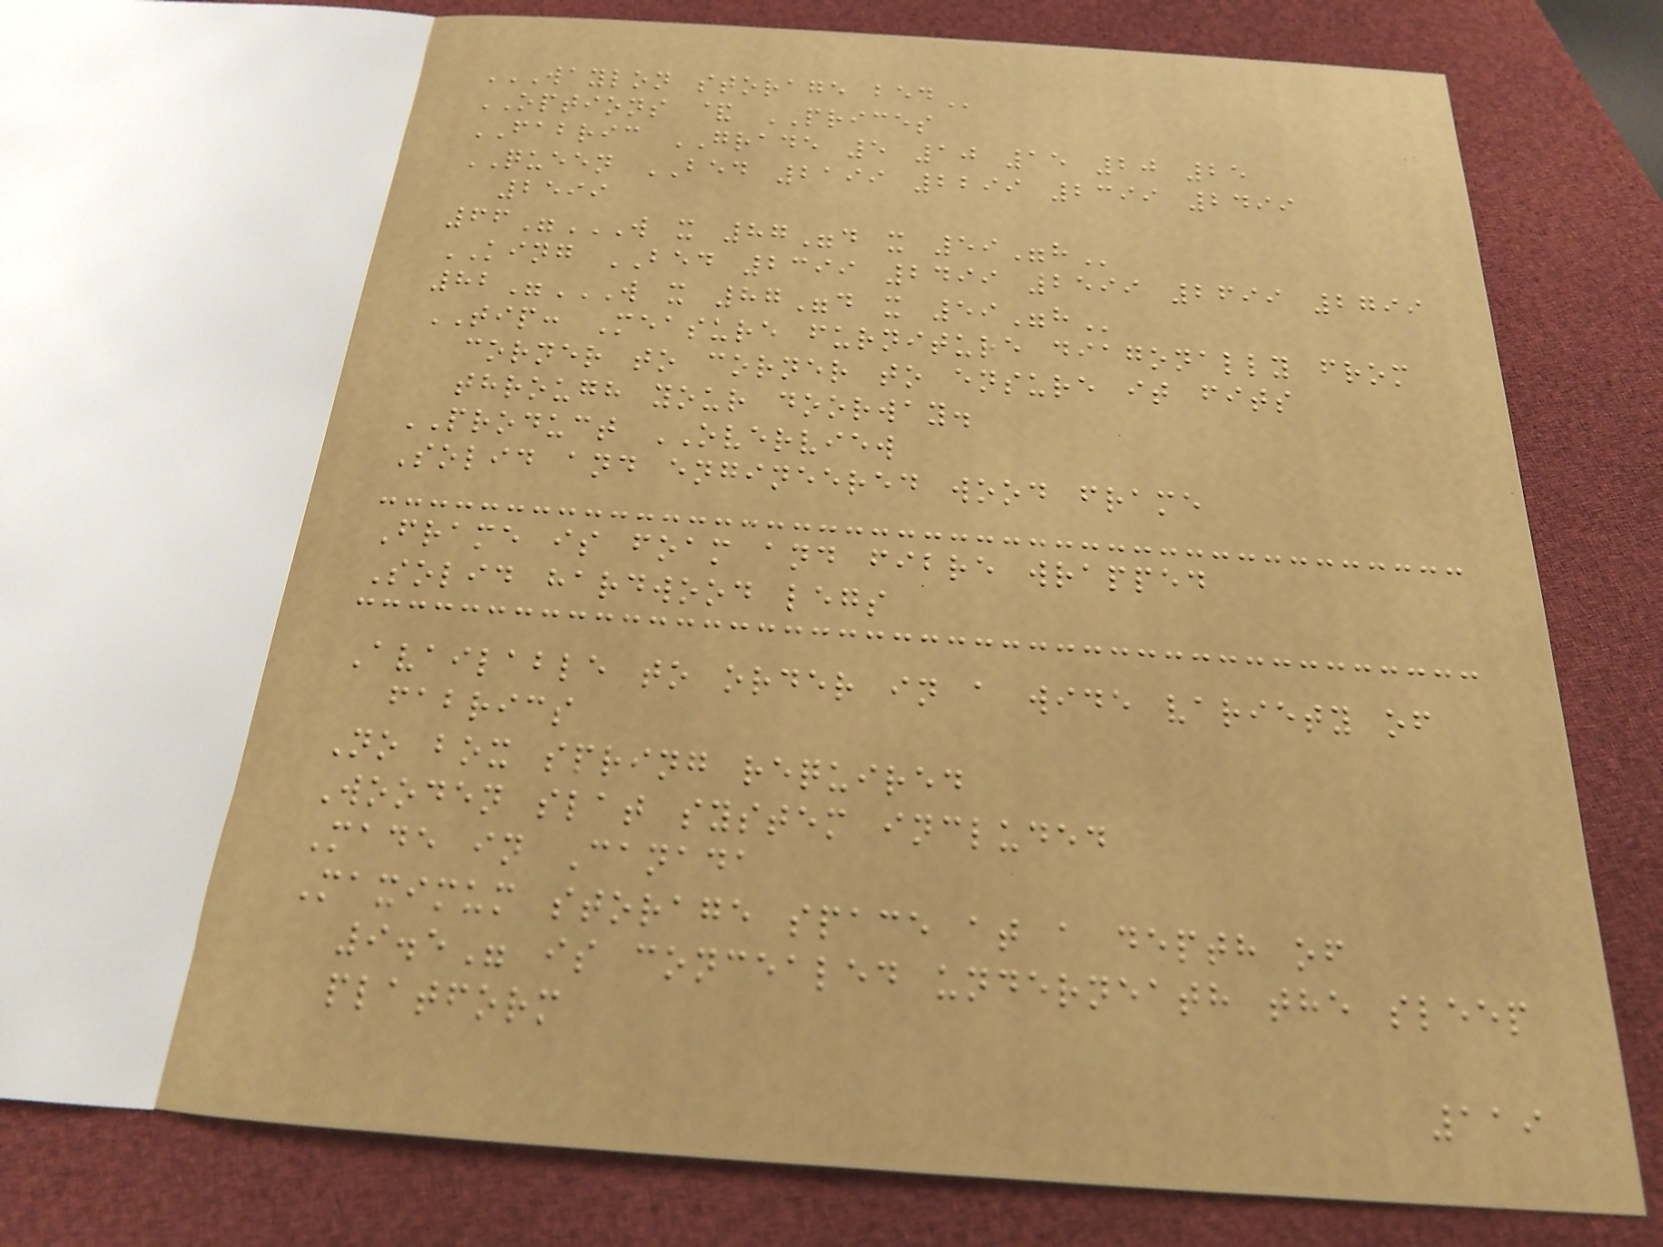WAYLON STORAGE BED
OPTIONS & PRICES
FABRIC GRADE 5 10 15 20 25
QUEEN BED 2199 2299 2399 2499
2599
66"W X 87"D X 59"H
KING BED 2399 2499 2599 2699 2799
82"W X 87"D X 59"H
TIP: Measure furniture diagonally from
corner to corner to ensure it fits
through your doorway.
PRODUCT OVERVIEW
Solid and engineered wood frame
Frame is foam and fibre wrapped
Solid hardwood legs
Available to order in a wide variety of
fabrics
No box spring required
Wooden slat system included
Made in Canada
Maximum storage space at a depth of
9.5" is concealed underneath the sleep
platform
119
